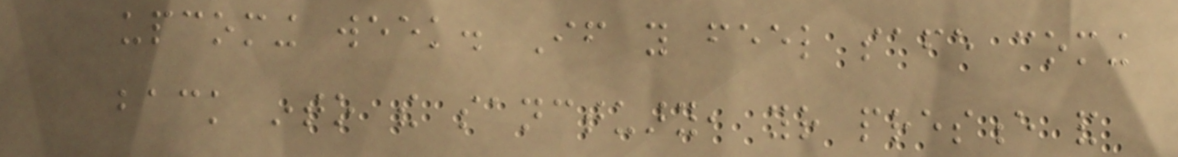upcoming week. If you feel safe coming
back into the sanctuary, your presence and
